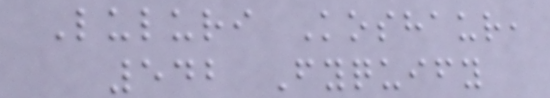Luluri Koshaur,
542 Fyquify
